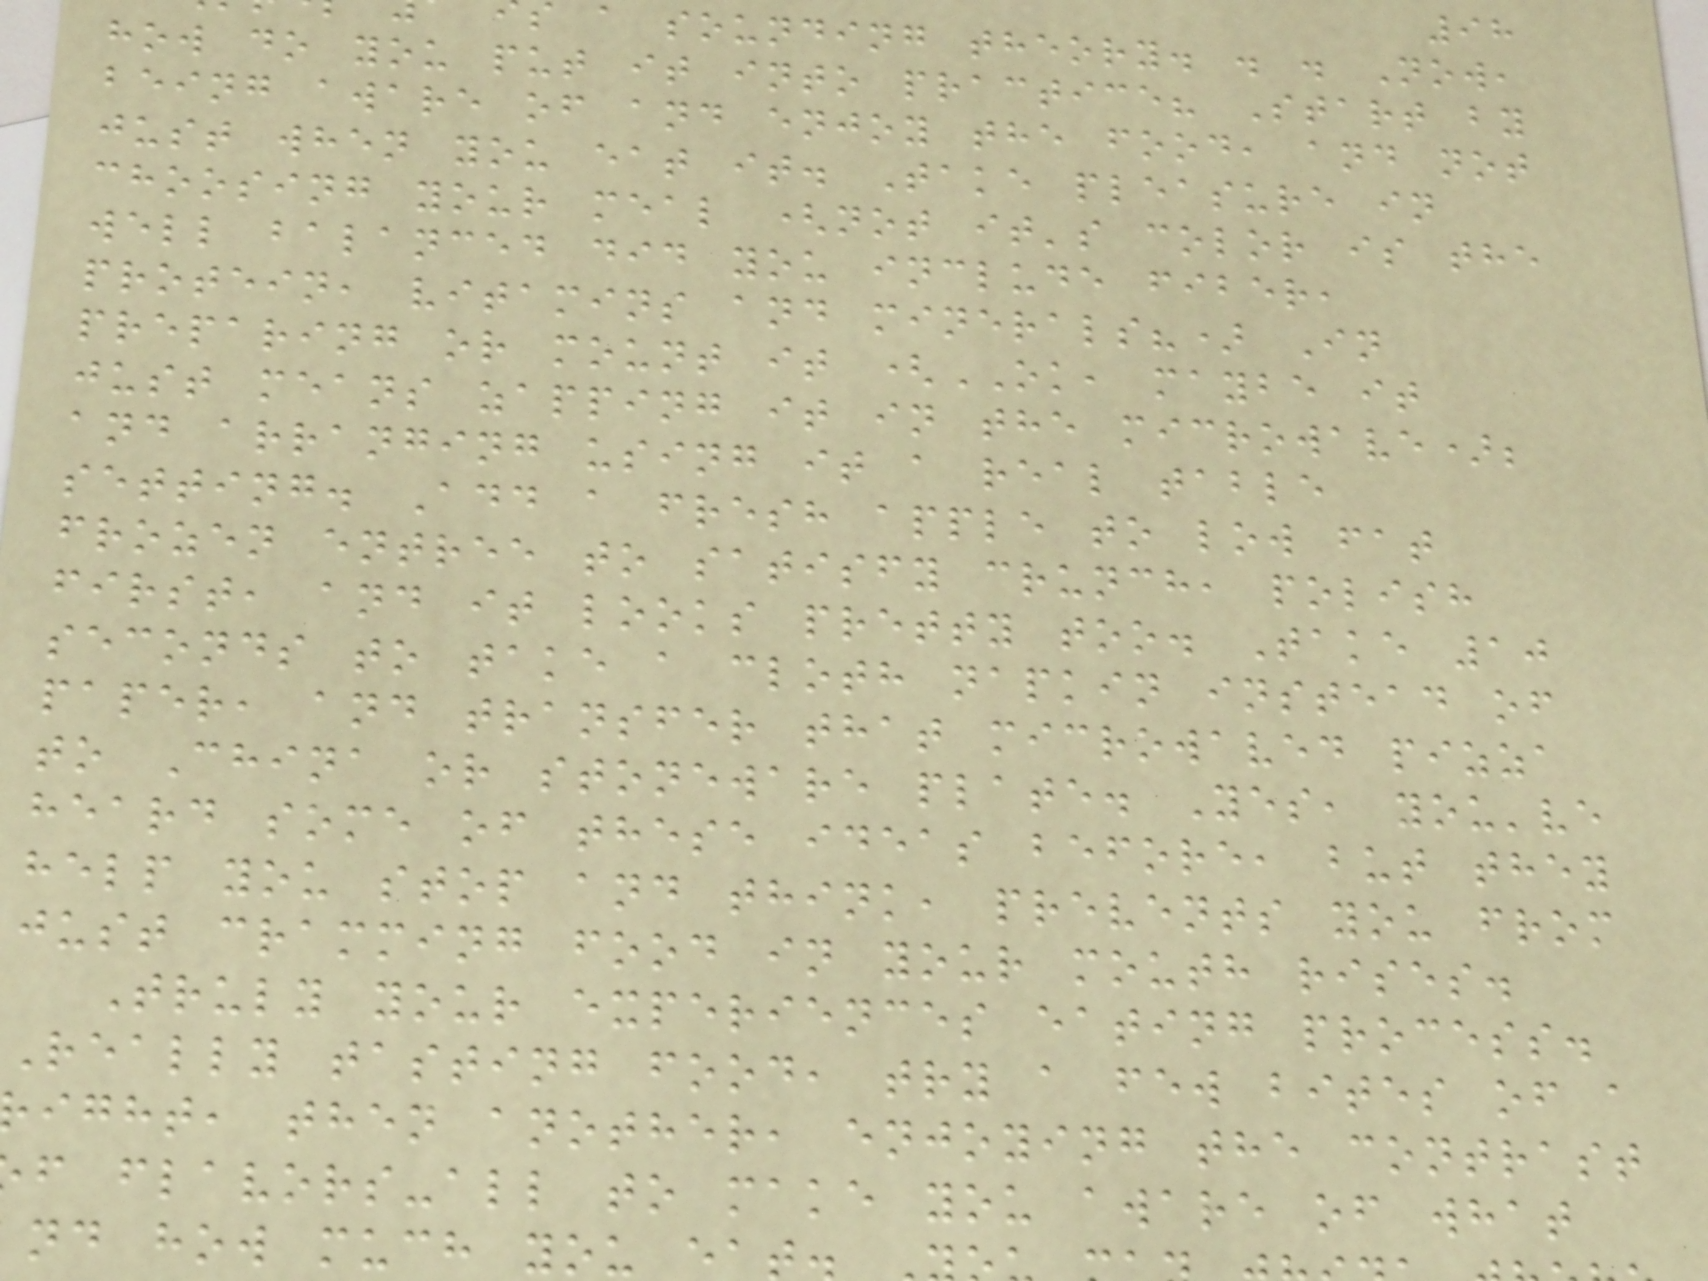98
a sounding theory. . . Now,
how do you put it into practice? Start by
being aware of and enjoy the food, and not
just when you eat it. Take pleasure in
choosing your meal (not it's color is the
well balanced did you include fiber,
protein, vitamins and minerals?) In
preparing or mount it (OK, maybe it
just means zapping it in the microwave);
and arranging using it a real table
setting. Add a fresh apple to low fat
frozen entree to satisfy crunch, polish
first, and it looks pretty too. Take 10
seconds to take a cloth napkin instead of
paper, and transfer that microwaved pizza
to China or stoneware plate. Yes, you've
heard some of these ideas before, but they
help you stop and think, prevents you from
just cramming food in your mouth rises.
Truly your experiences eating process.
Really tasting food, try a few bites of a
ight, then another, enjoying the contrast
f flavors-all to make you aware of what
nd how much you ea
